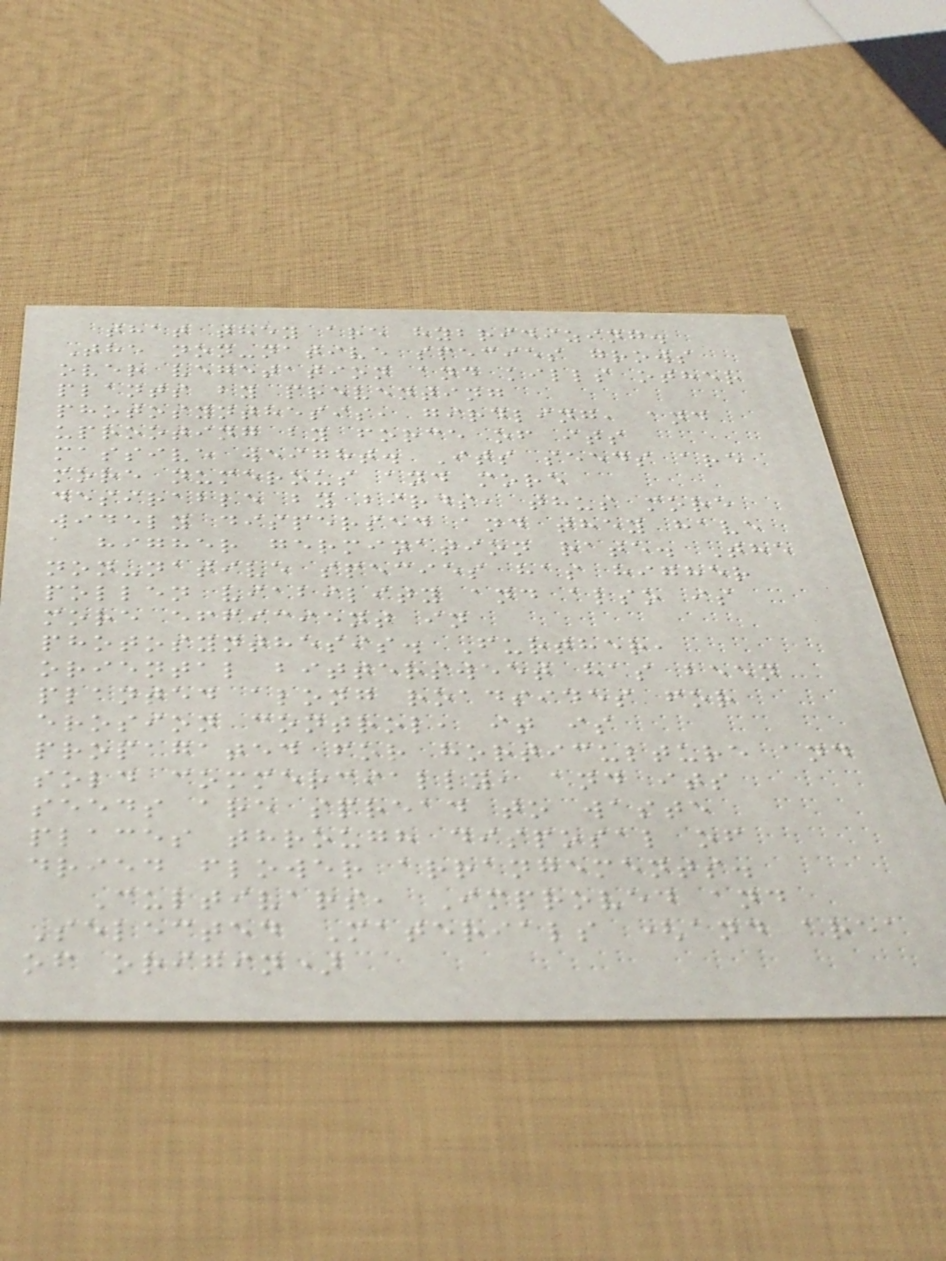that they are hybridizing.
The non-native species grows
over vegetation and kills other
plants by preventing
photosynthesis, girdling, and
uprooting by force of its
massive weight. Its seeds are
more numerous and more
desirable by birds, thus more
widely dispersed and they have
a higher germination rate. The
non-native species has higher
pollen viability and also is
more efficient in
photosynthesis. Further,
oriental bittersweet has been
planted along roadsides for
erosion control, it is
propagated for horticulture and
sold commercially, and its
seeds are spread to waste
places through disposal of
dried flower arrangements.
Cultivars, Improved and
Selected Materials (and area
of origin)
